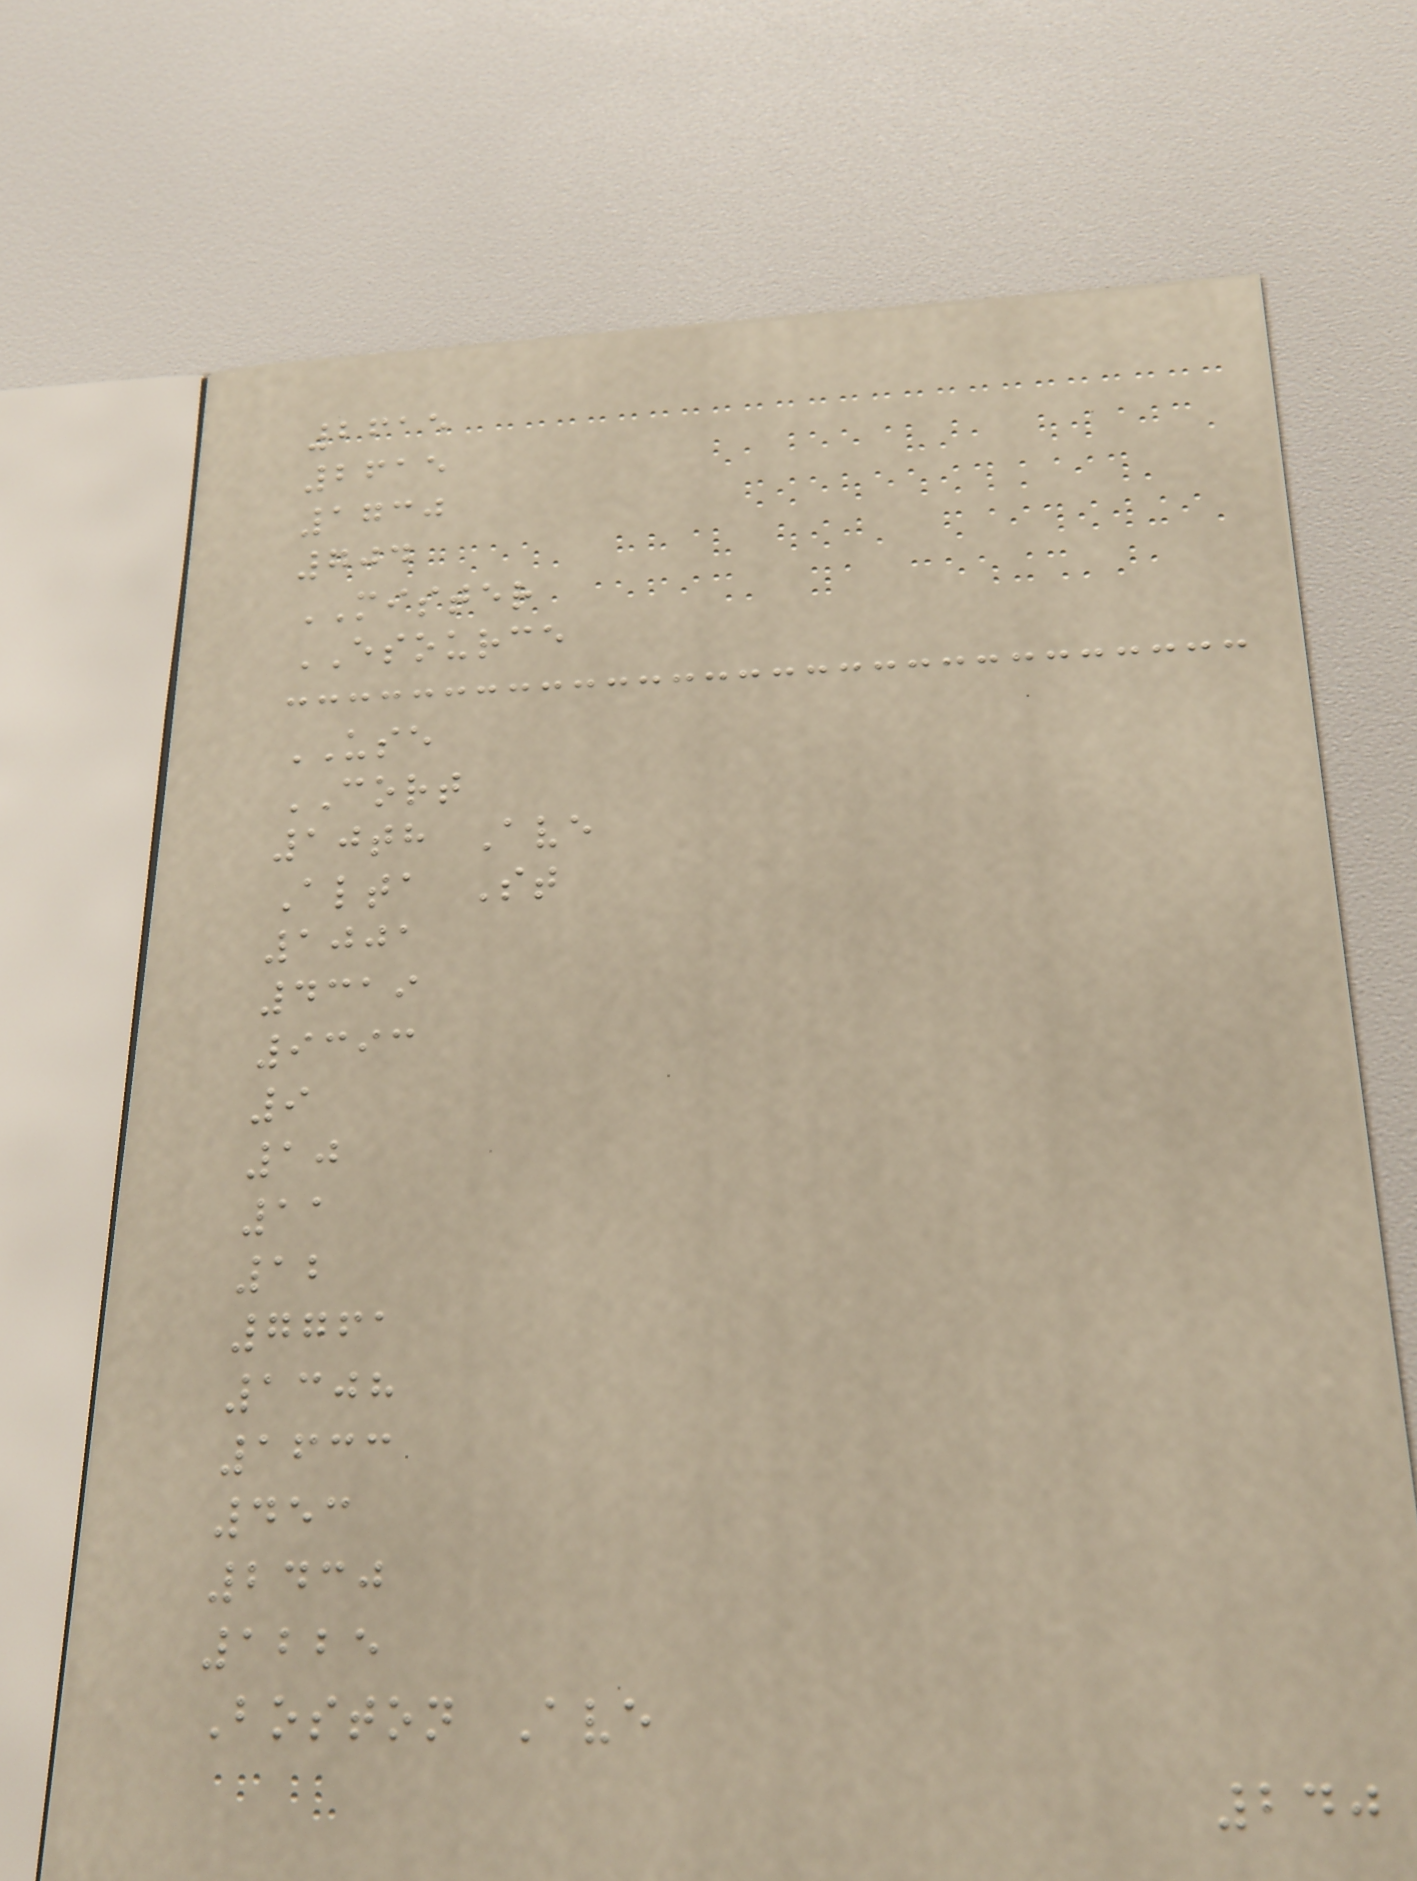2615
2615
1730
704
MISTER
ESOURCE
USE
CORT
10th Ave
Alta St
1001
4319
9393
9
10
11
12
7761
1308
1633
453
2430
1225
Boston Ave
240
